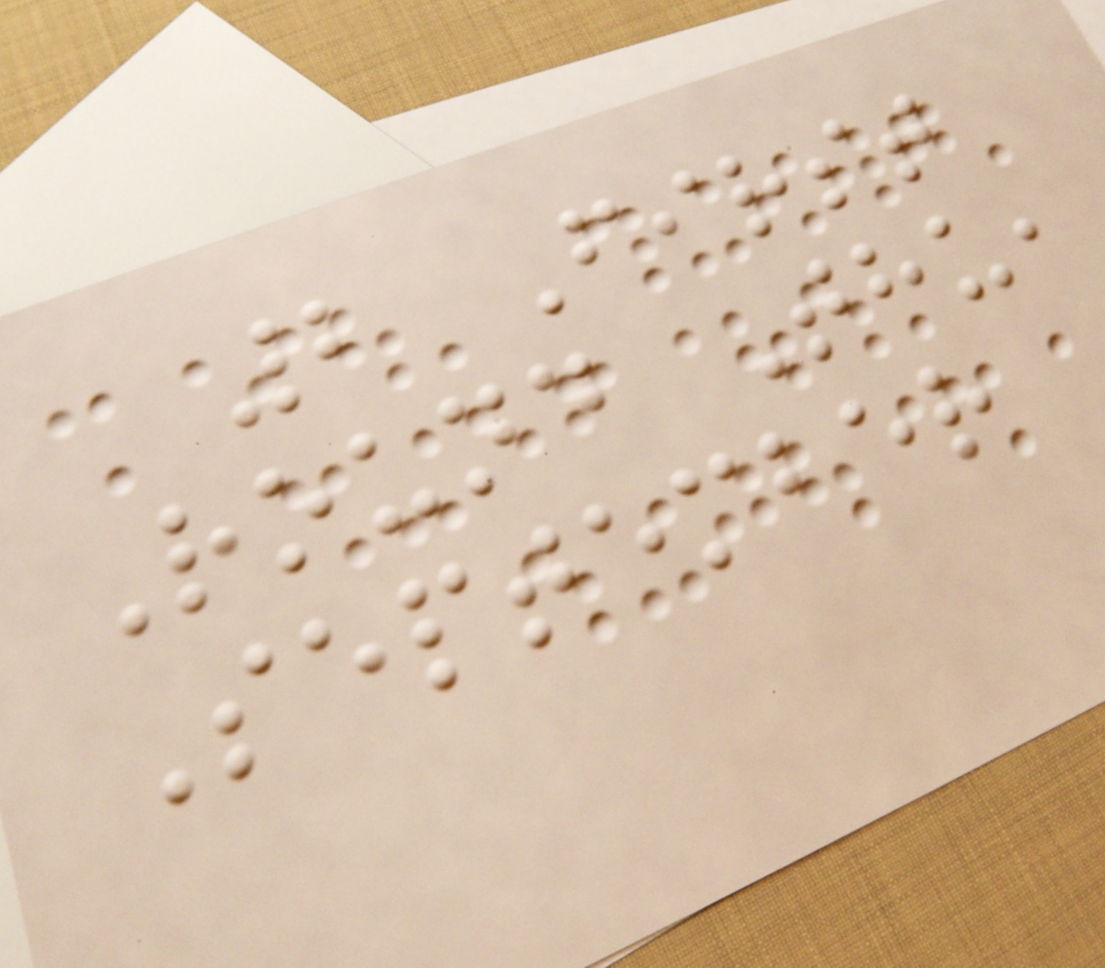2 First
Round Thu,
September
